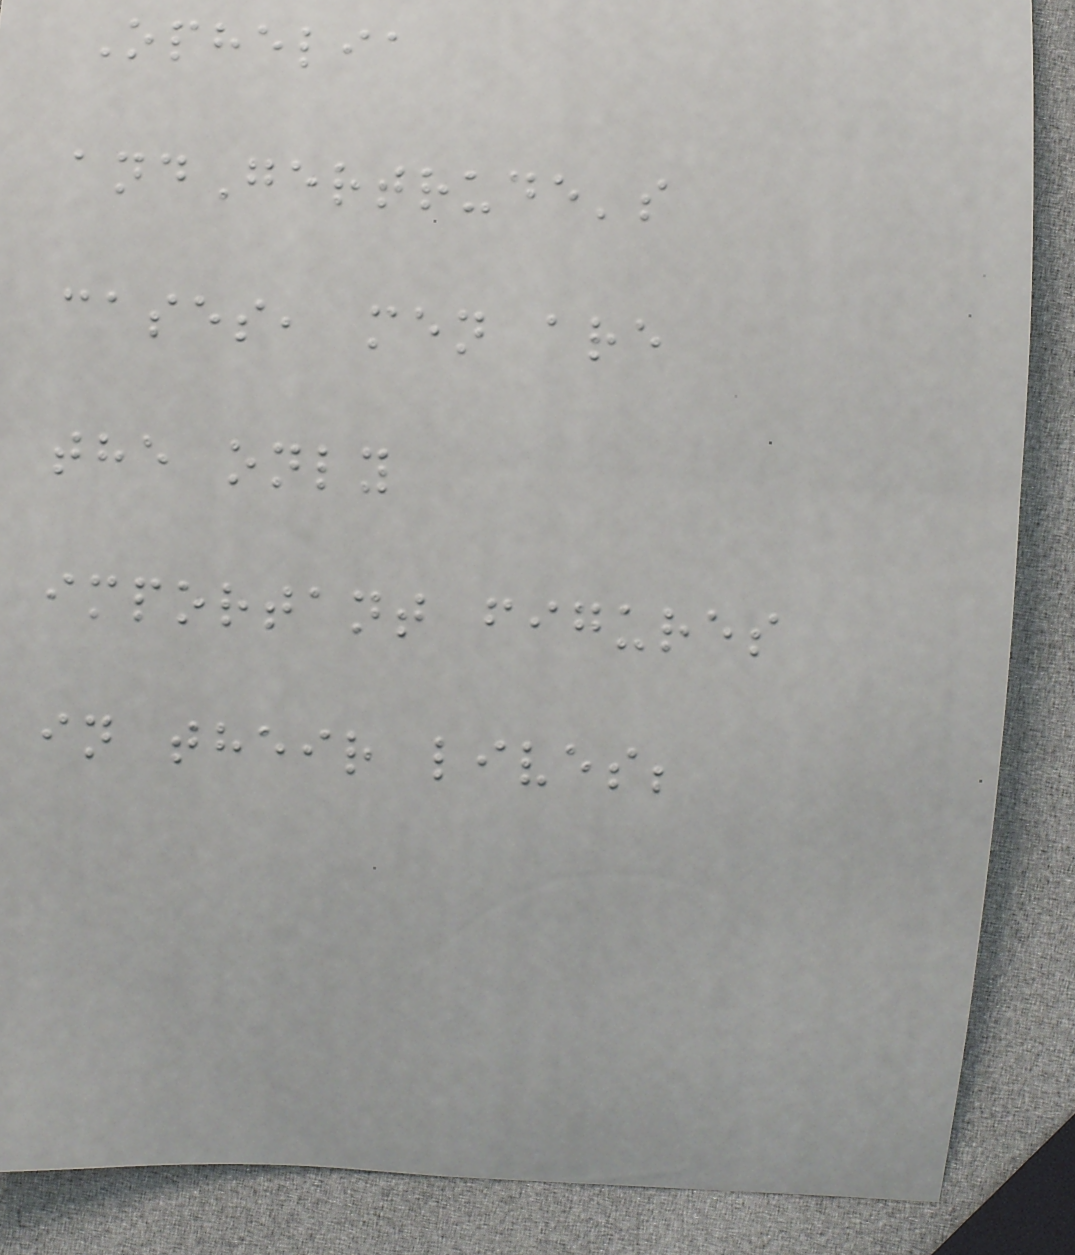Ophelia
andGertrude's
cases, men are
the only
important figures
in their lives;
